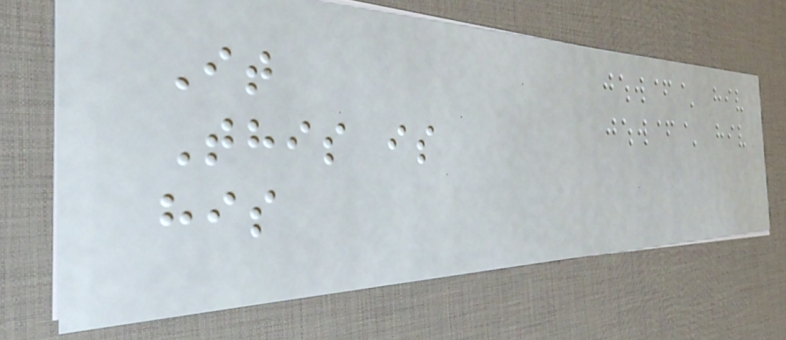It
This is
his
